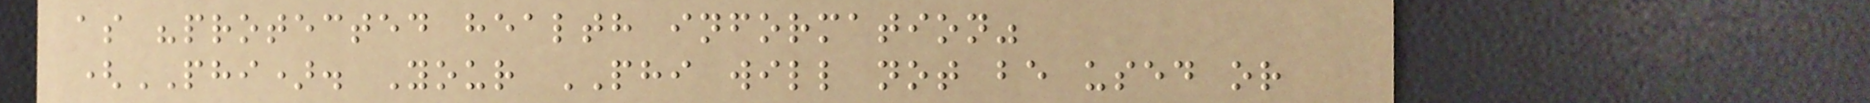as "protected health information"
(PHI). Your PHI will not be used or
